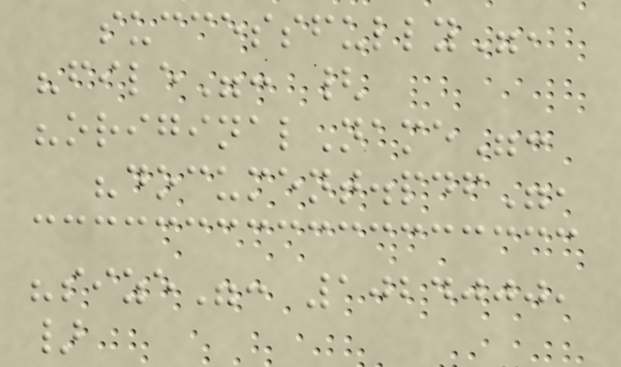successfully",
"file": {
"originalName":
"document.pdf",
"size": 1024000,
}
